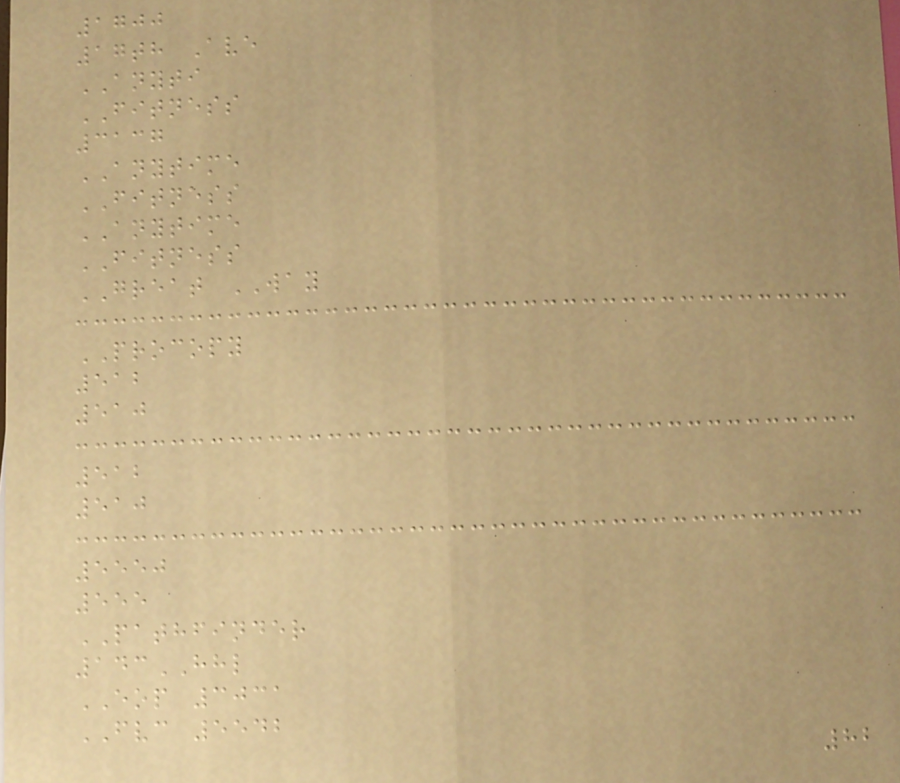1700
17th Ave
ANYTI
FITNESS
3137
ANYTIME
FITNESS
ANYTIME
FITNESS
GREAT WAY
PROCOPY
512
510
512
510
5550
555
PATHFINDER
143HHL
EOP 3031
FVC 5542
82
